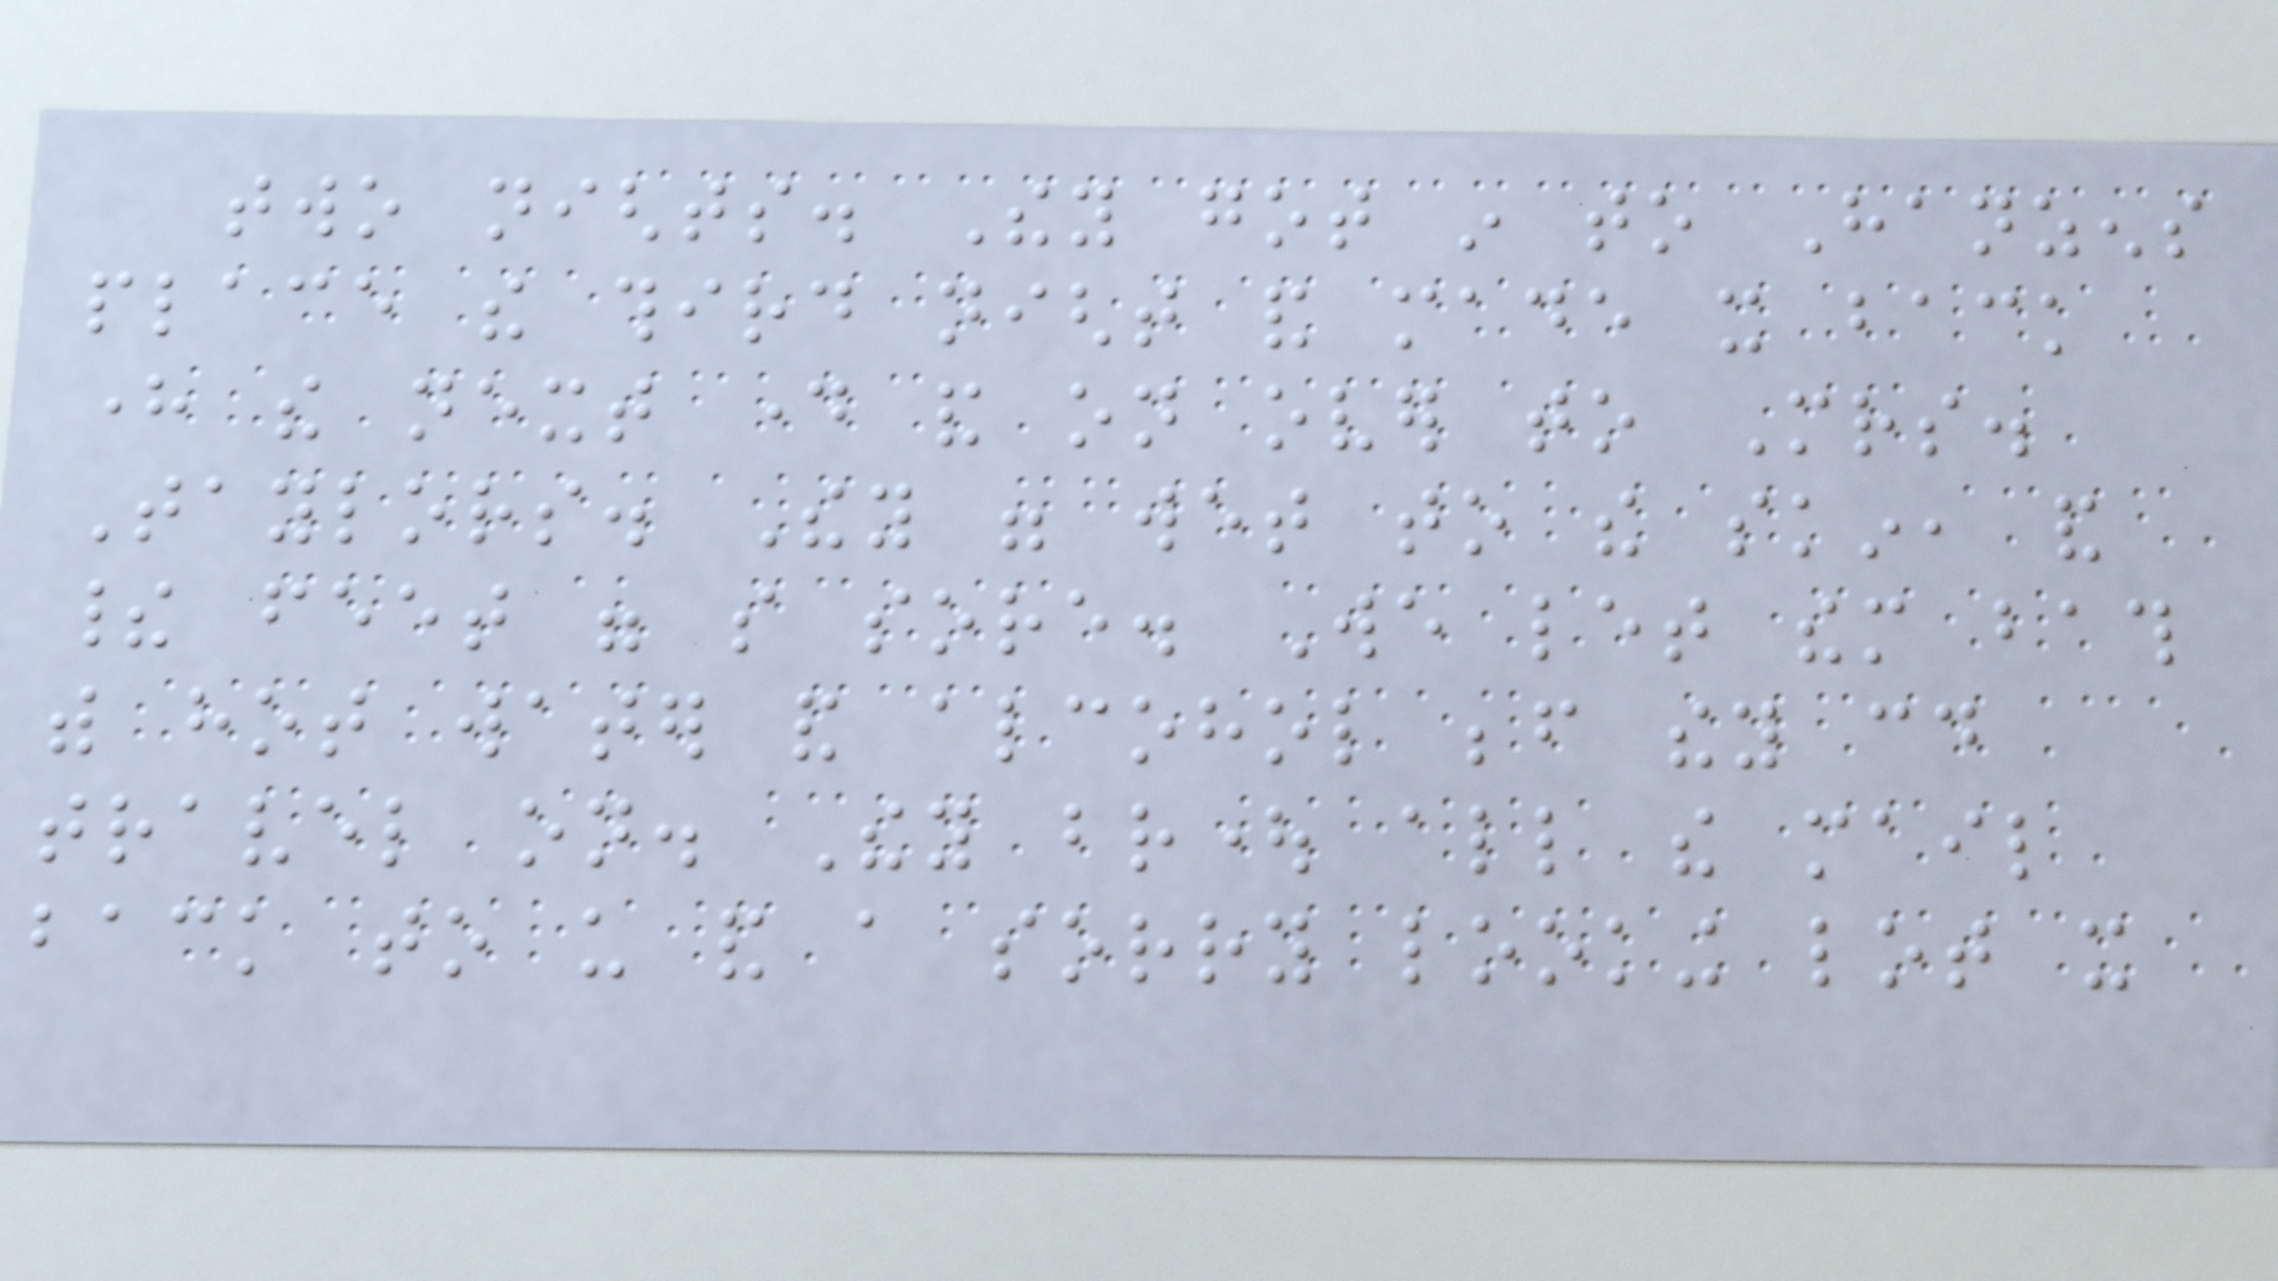two nights. They got in to Hanzens
place the third night and made it back
here the next day and on over to Mrs.
Taylors. They were wet to the skin, and
their feet were so sore. We let them bath
with hot water and alcohol before they could
travel on. They brought all the mail
back to us and a sorry looking lot it
